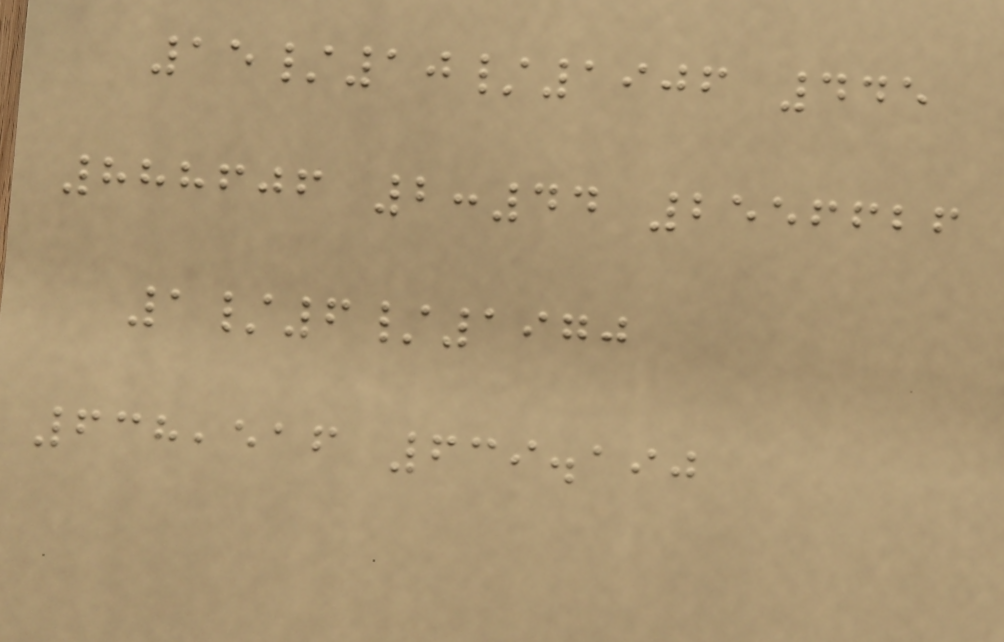15/10/1906 445
888606 2:44 2556626
1/6/1970
638,516 639.190
